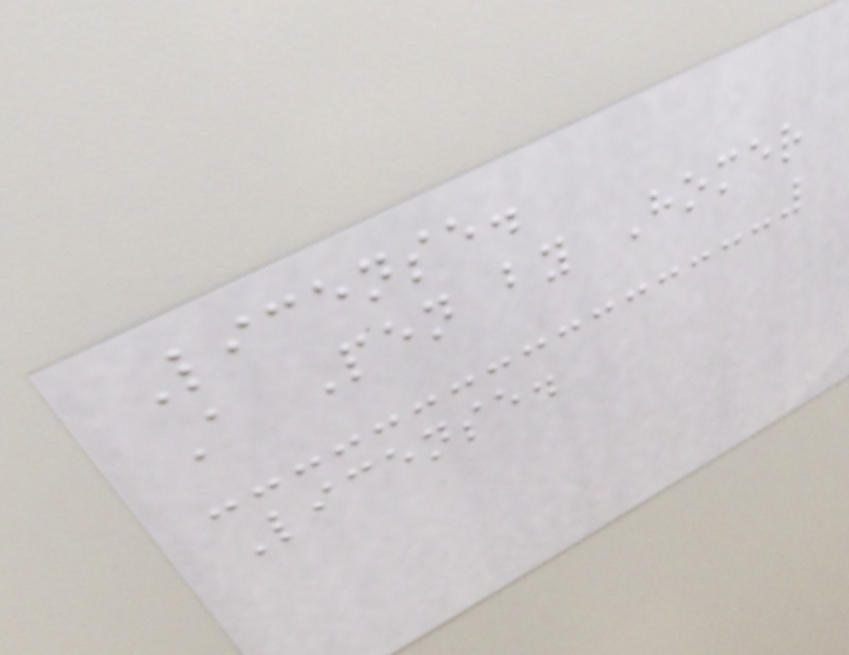License.
A Pen by Homer
License.
